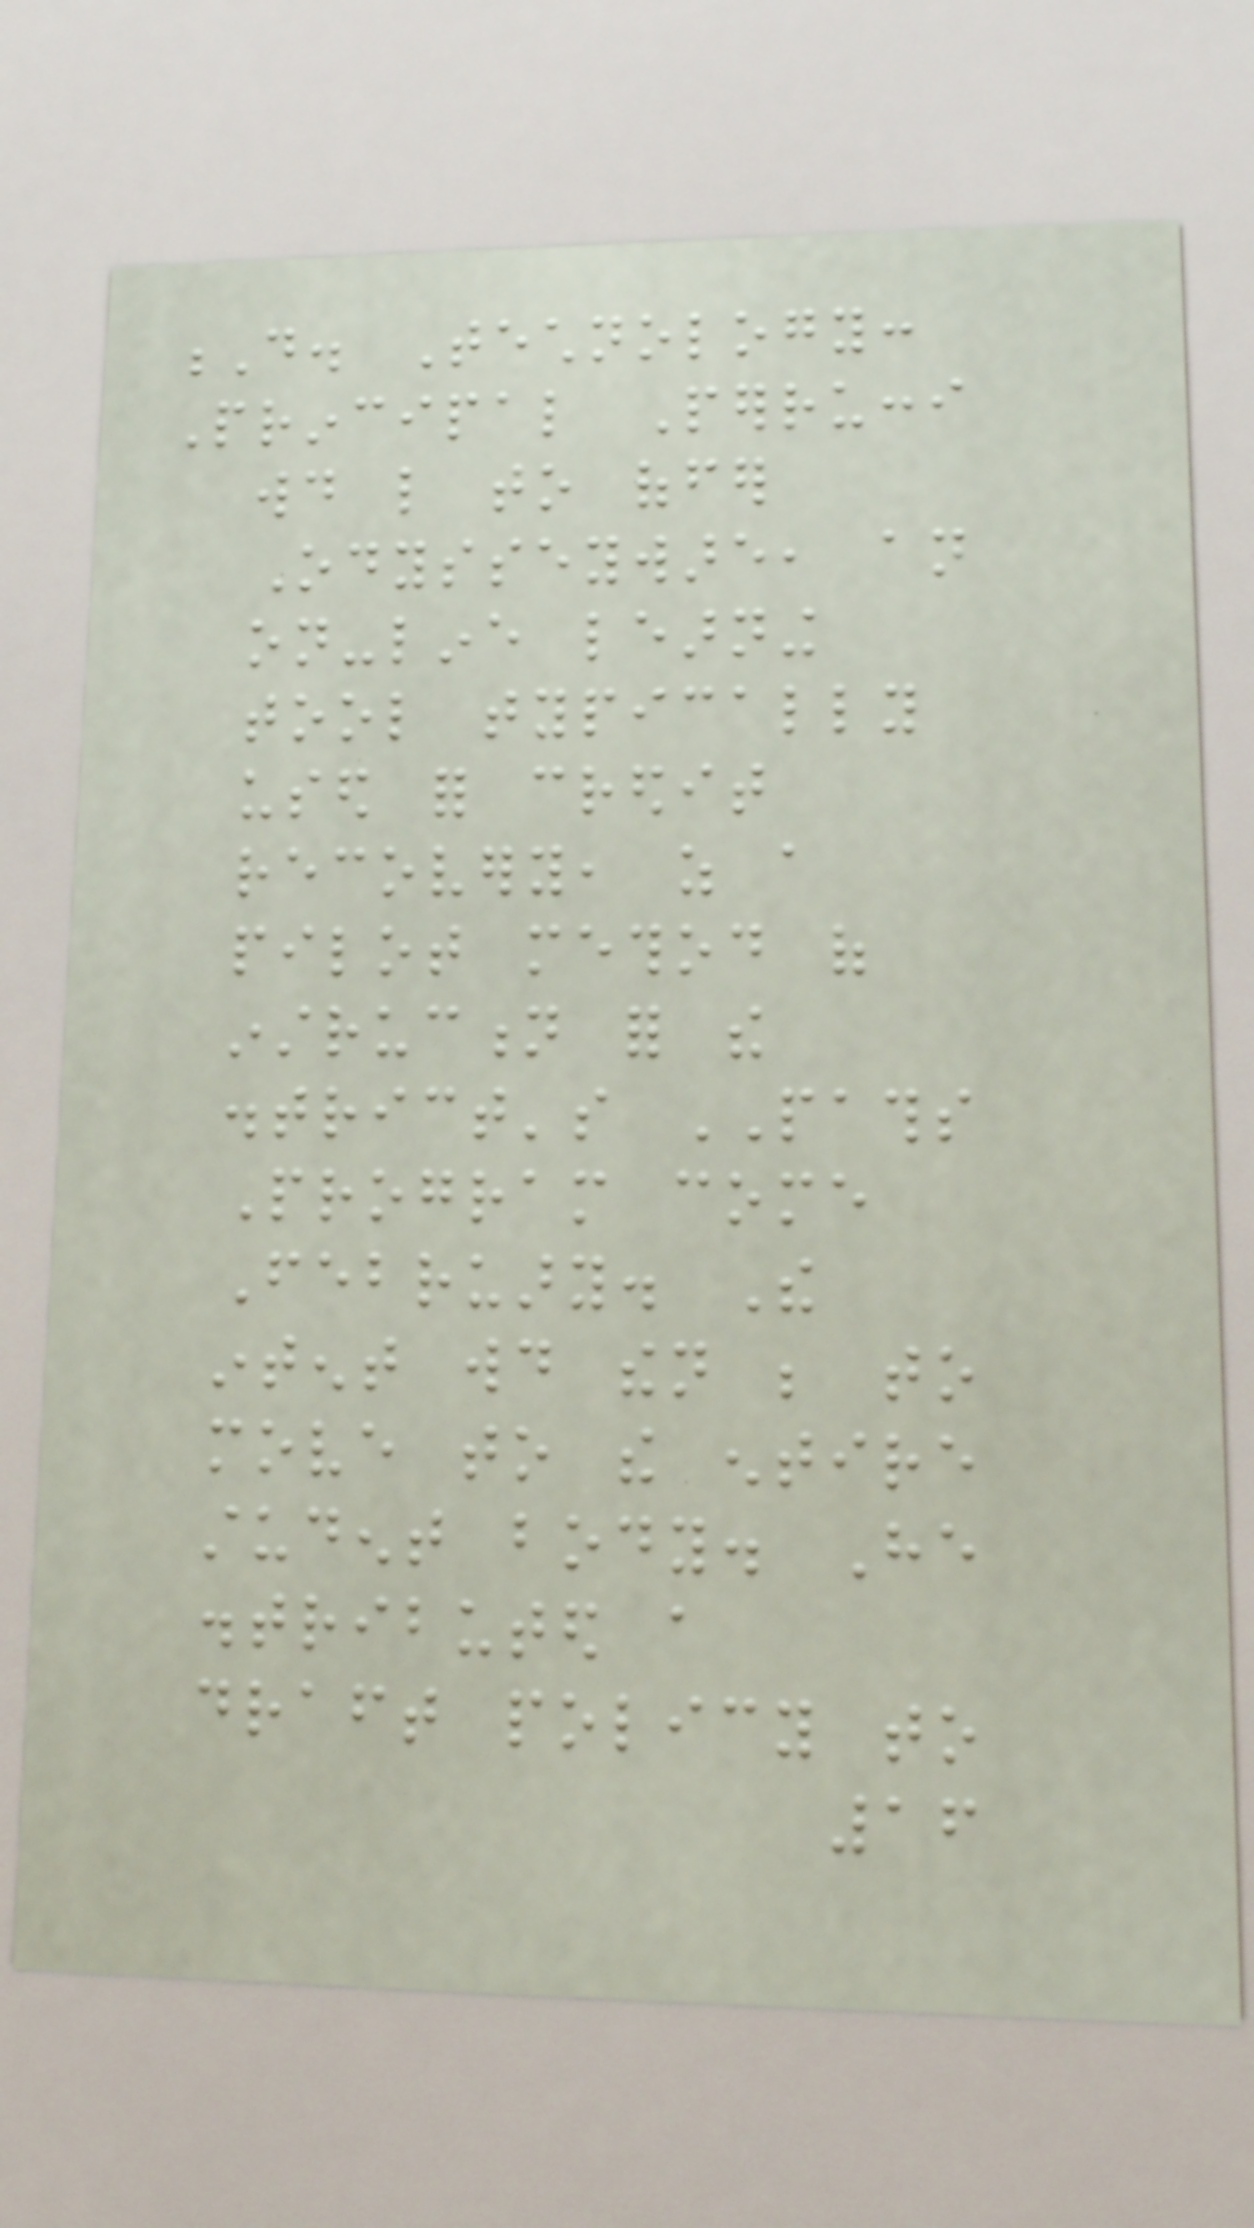D. Technology:
Principal Perrucci
would like to offer
Odysseyware, an
on-line learning
tool typically
used for credit
recovery, as a
pilot method of
instruction for the
district's PATHS
Program come
February. The
intent would then be to
move to the entire
student body. He
distributed a
draft policy to
16
